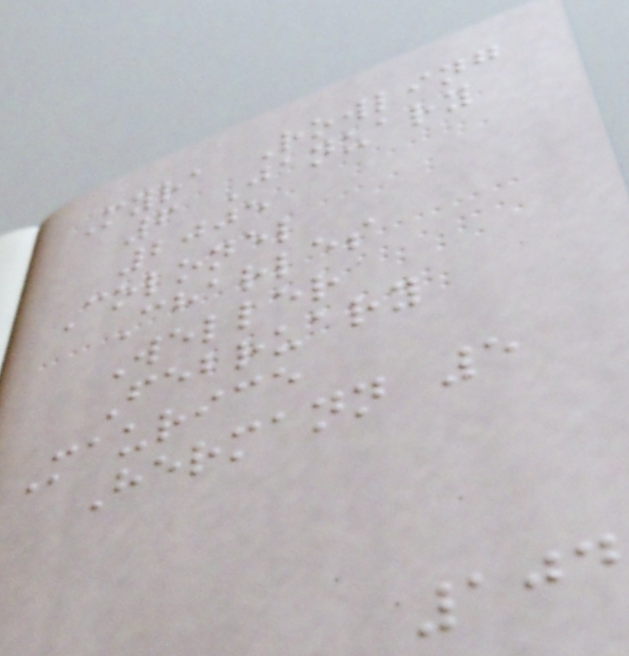Myra Rowling
6 January
2005
Colonel
Charles
Weller
February
Maurice
Hermann 5
104
